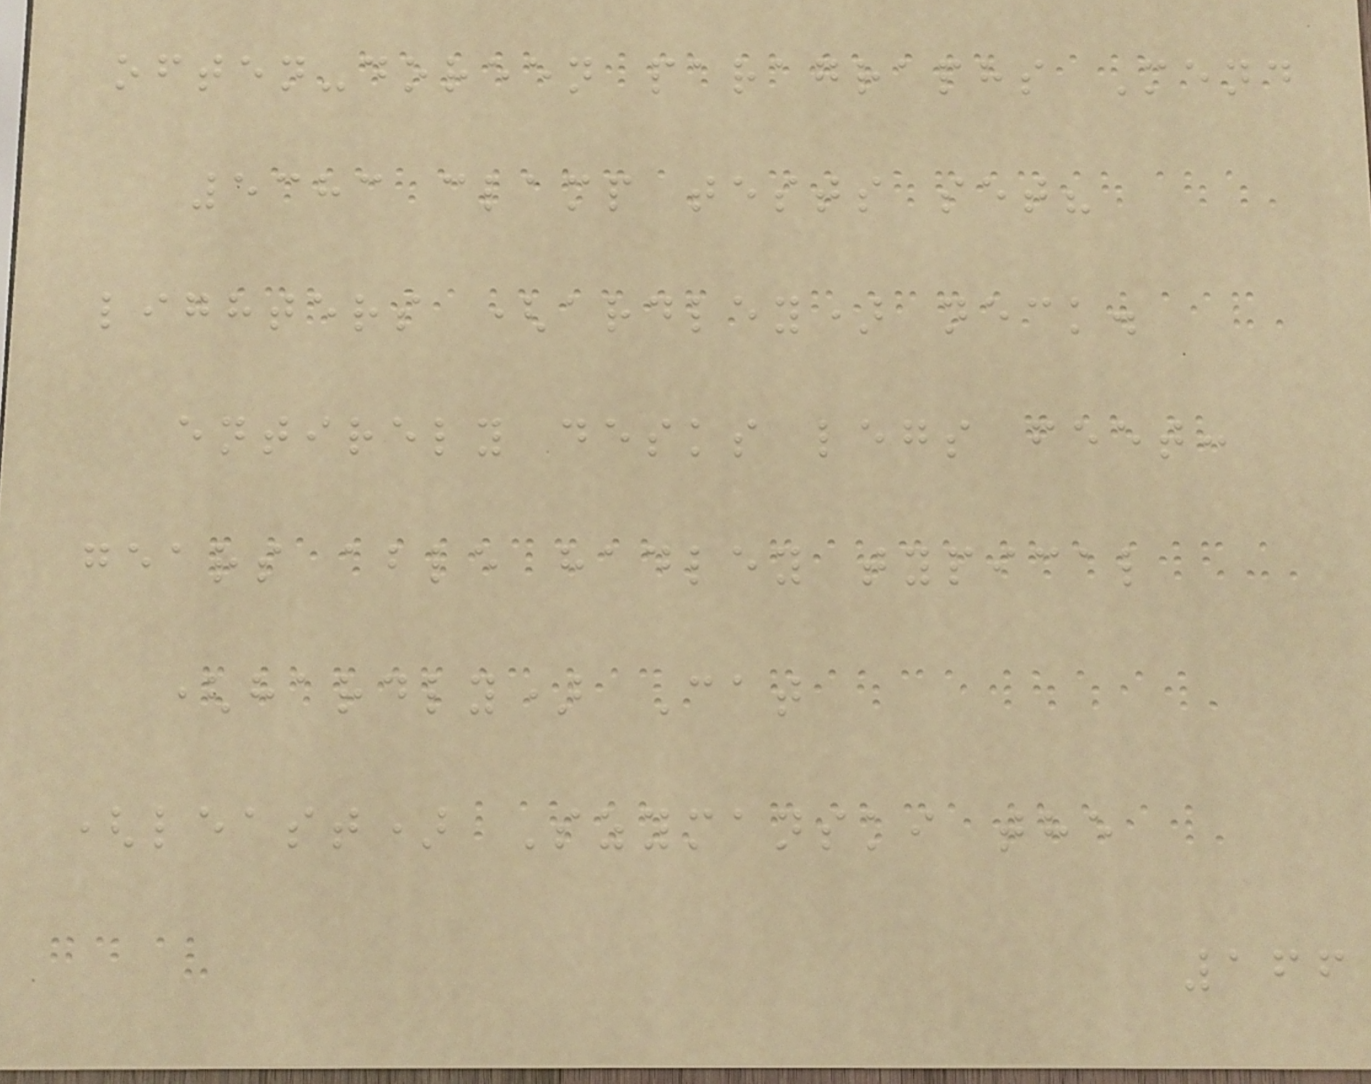often-doreen paragraphs Mend
5383 clamp tests set?
lighters (ardley) neck.
entirely desks legs feet:
gears able hadley typical
(hardly) Cat
(least) Szymanski the
166
